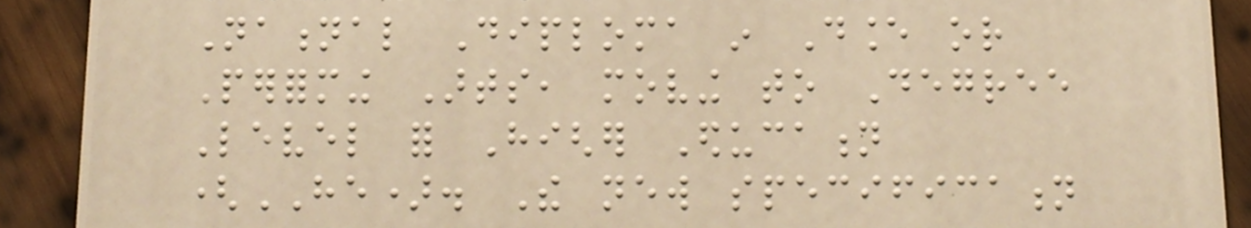National Diploma in Dance or
Performing Arts, moving to Degree
Level for Higher Education
(HE). The new specification
